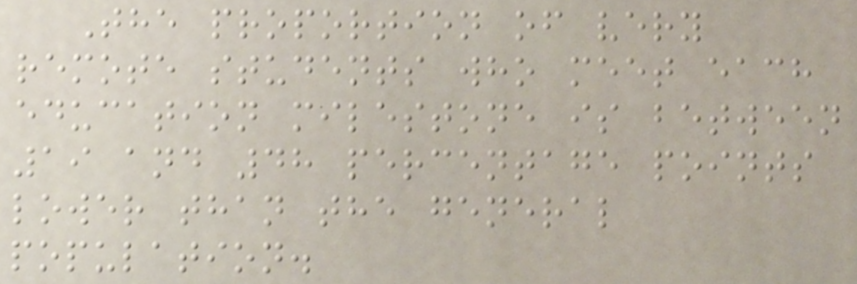The proportion of very
remote students who meet each
education milestone is between
19 and 48 percentage points
lower than the general
population.
